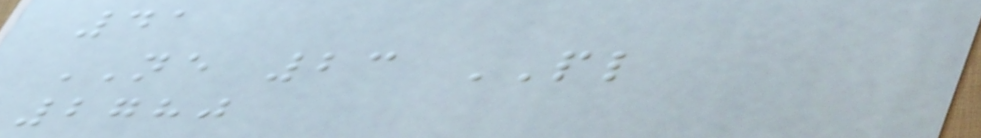41
NE 23 PL
2780
